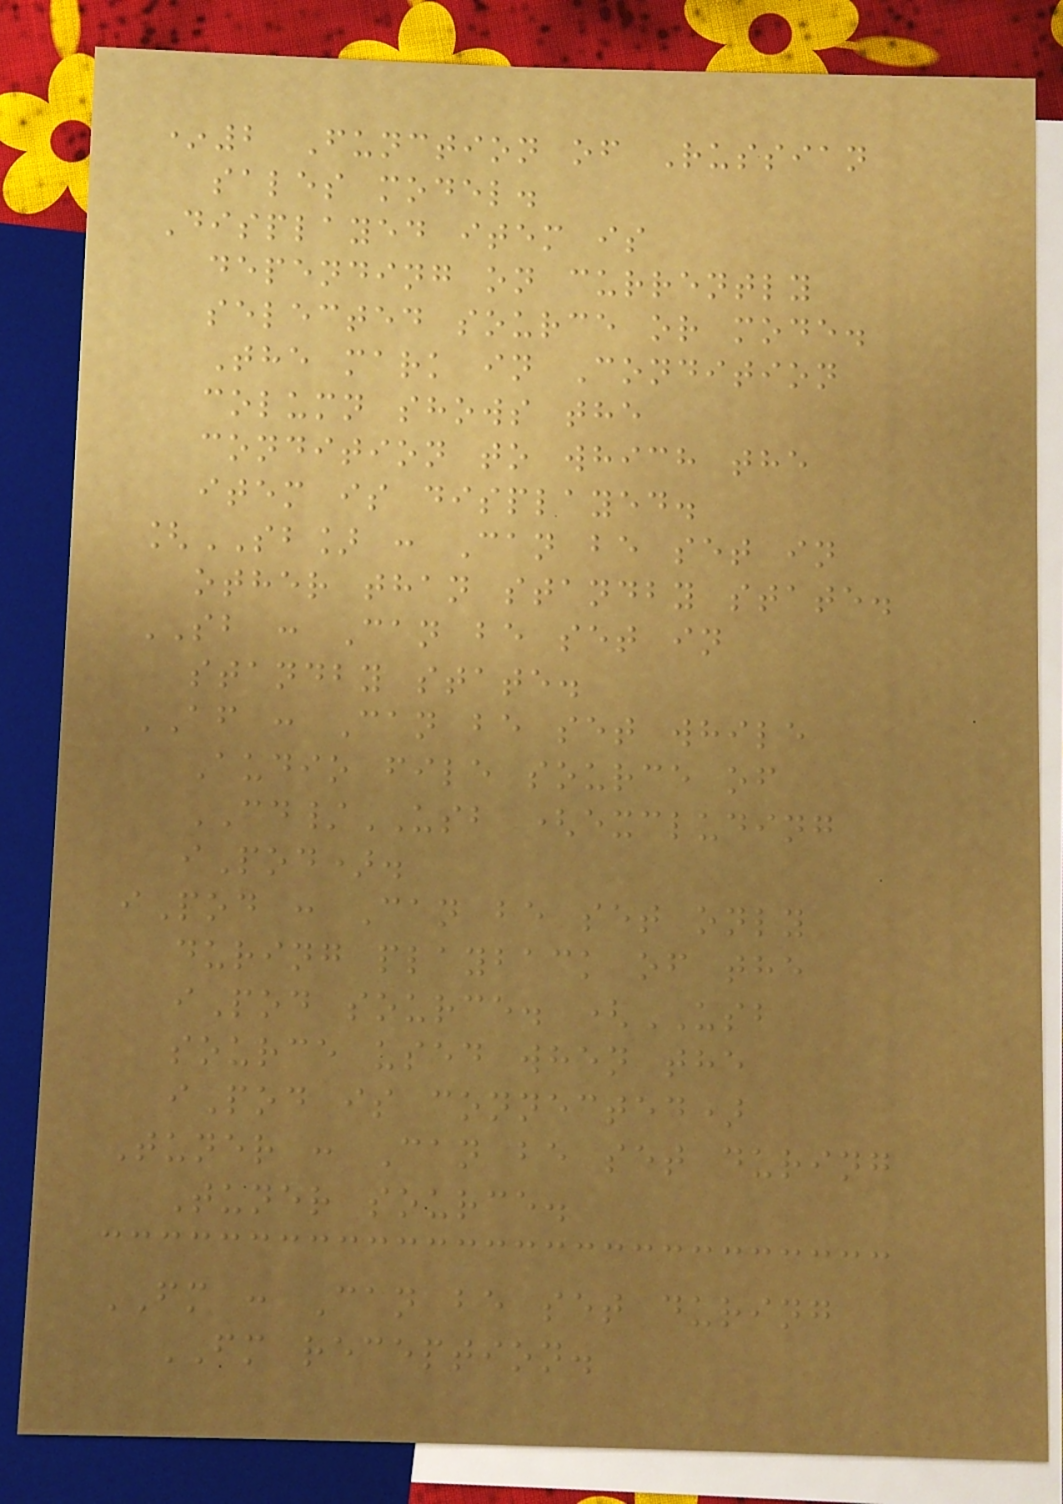*2 Function of Russian
sales model.
Displayed item is
depending on currently
selected source or mode.
The mark in Condition
column shows the
condition to which the
item is displayed.
[SB] : Can be set in
other than standby state.
SB : Can be set in
standby state.
AF : Can be set while
Audio file source of
CD/USB (excluding
iPod).
iPod : Can be set only
during playback of the
iPod source. (USB
source used when the
iPod is connected)
Tuner : Can be set during
Tuner source.
FM : Can be set during
FM reception.
